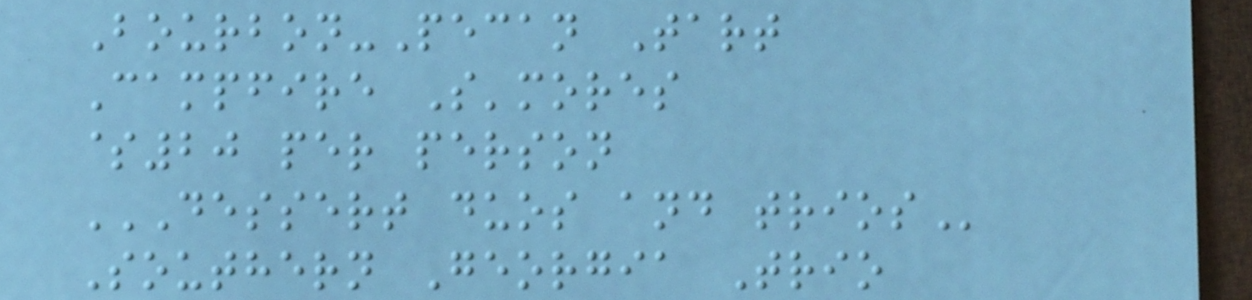Bourbon-Pecan Tart
Campfire S'mores
$20 per person
DESSERT DUOS AND TRIOS
Southern Georgia Trio
